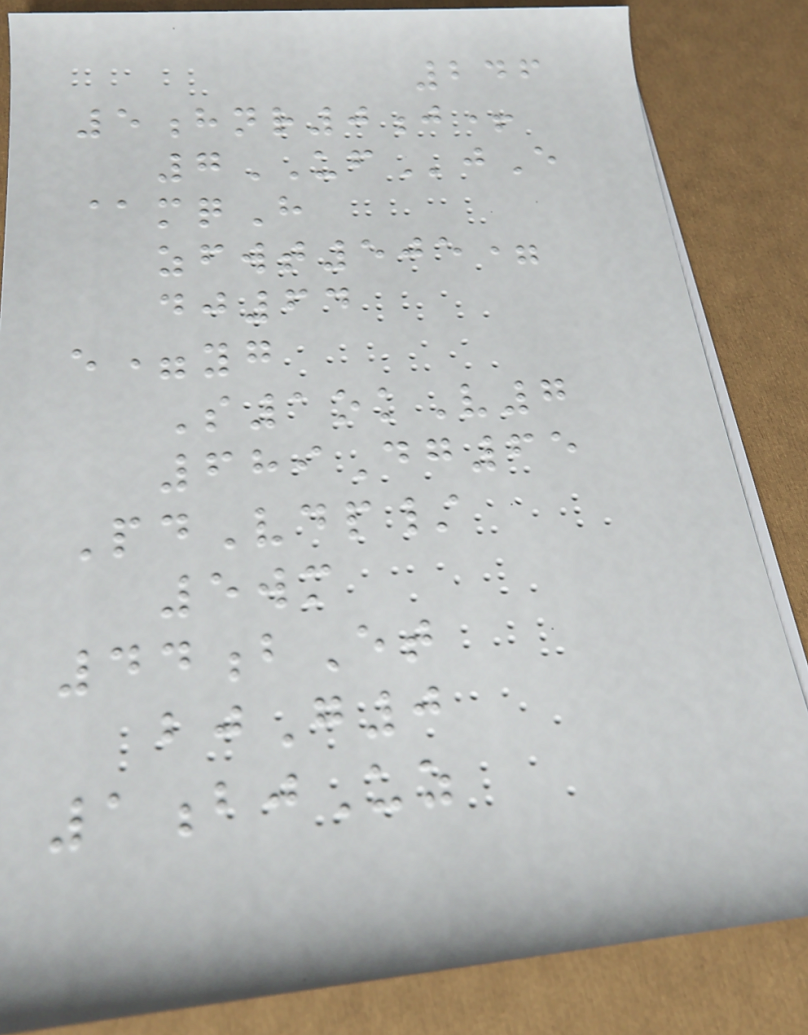246
5hnr0j+
7UFjE
@mqH
zfwt505=
dj64
e=yg
S1okV7
689Dg65
PdVdp/
5wm
44bEt
bjG0
1bjUz
